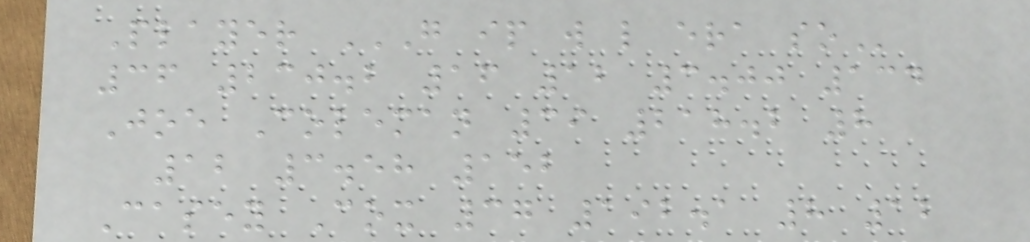Player G IP W L ERA SO
36 230.2 16 12 3.00 134
Joe Coleman 39 218.2 8
12 3.58 152
Casey Cox 37 192.1 8 12
